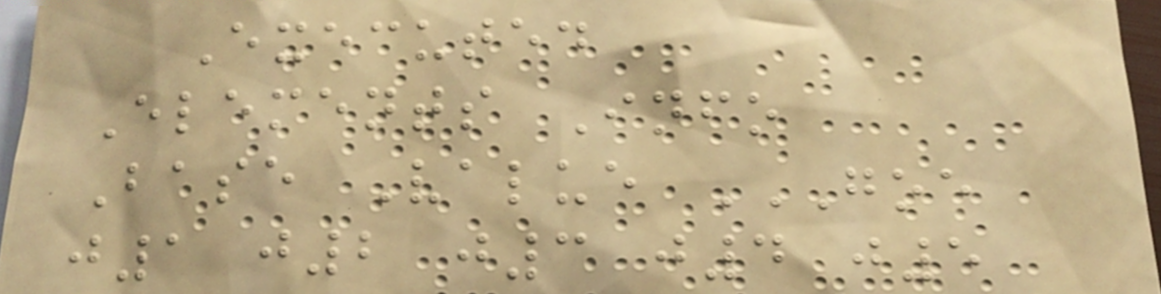Executed
Elements Info
Base Value GOE
J1 J2 J3 J4 J5
